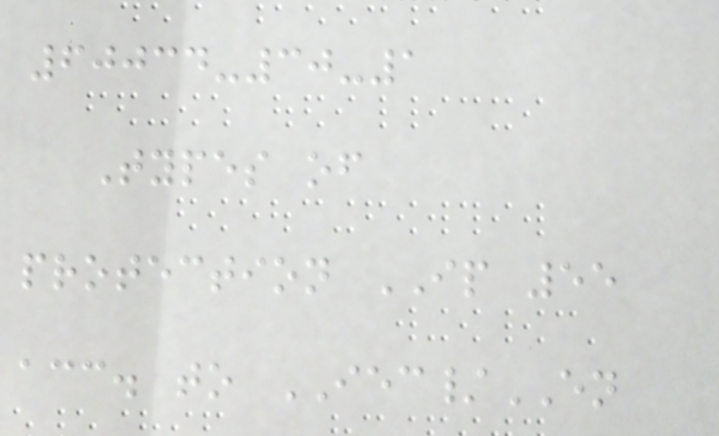60034-30-1
Types of
protection IP 55
acc. to IEC/EN
